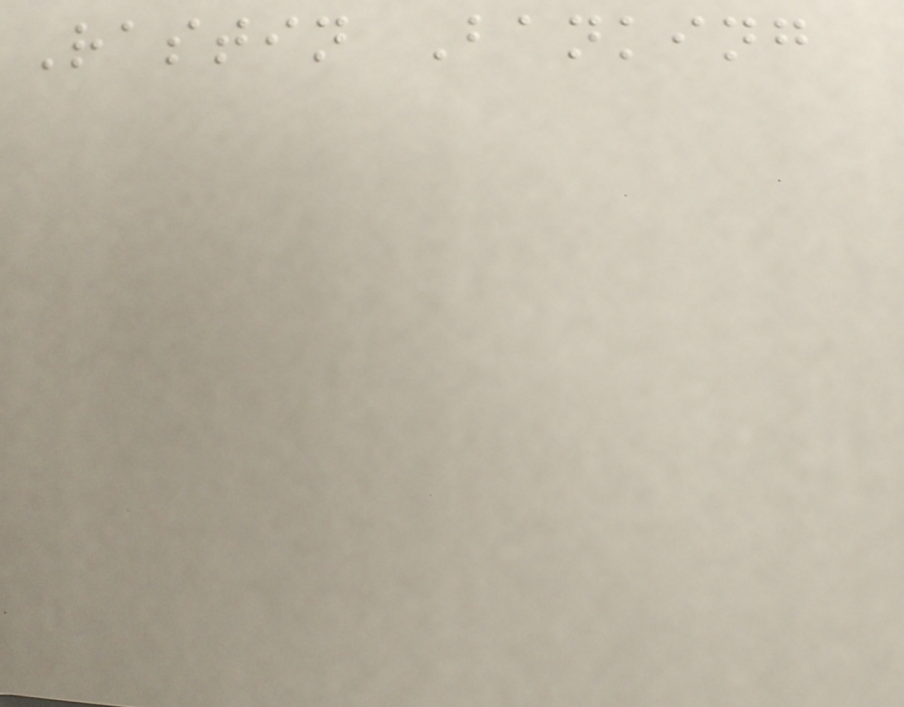Rastin Banking
